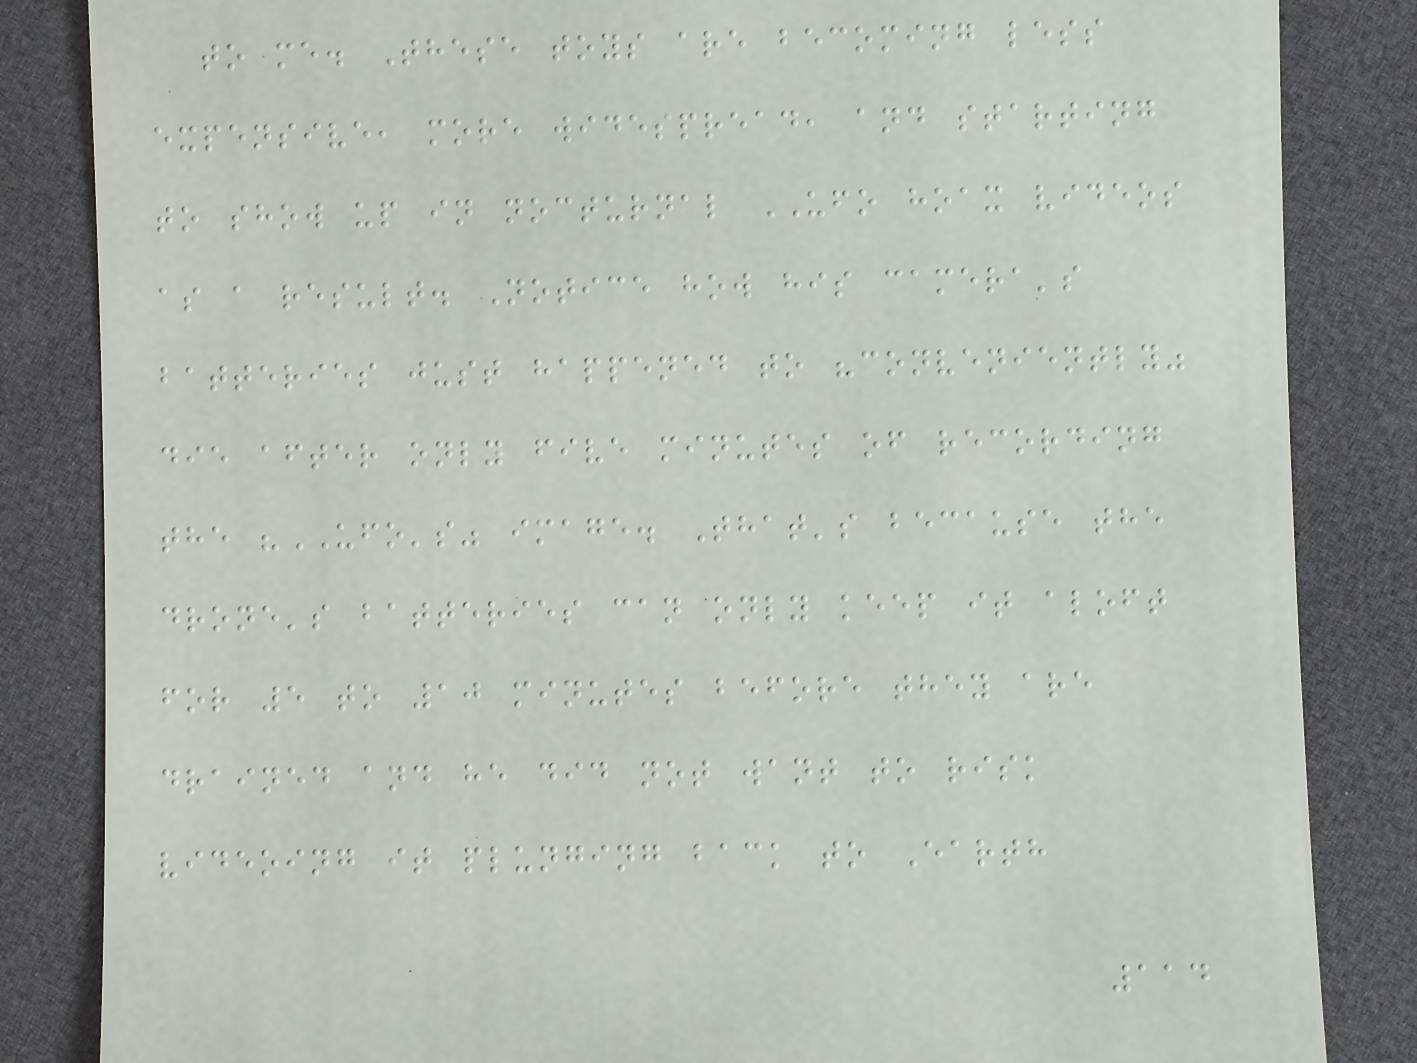to me. These toys are becoming less
expensive, more widespread, and starting
to show up in nocturnal UFO hoax videos
as a result. Notice how his camera's
batteries just happened to "conveniently"
die after only five minutes of recording
the "UFO's" image. That's because the
drone's batteries can only keep it aloft
for 5 to 10 minutes before they are
drained and he did not want to risk
videoing it plunging back to Earth
114
